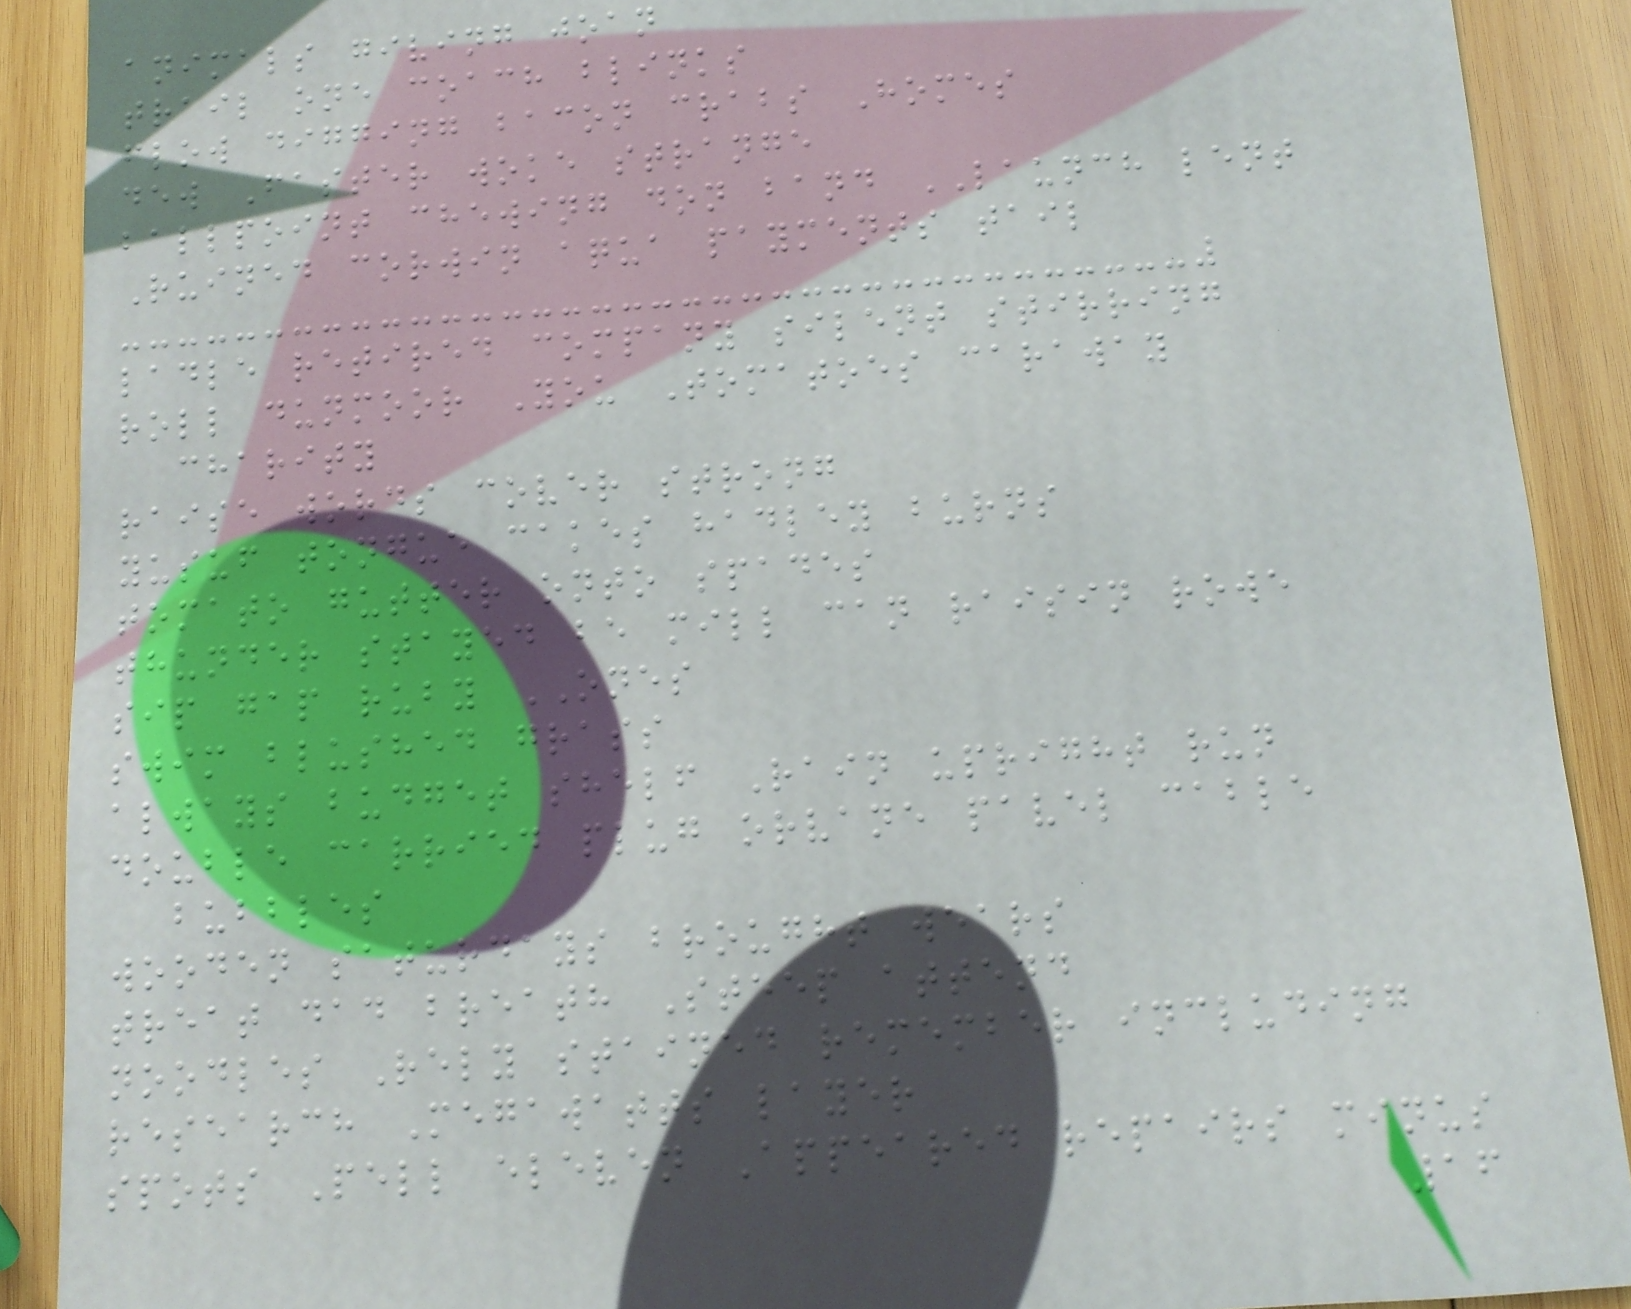animals giving joan
trail one coach blinks
flow digging bacon crabs Homes
dew Faster woke strange
ballpoint chewing don band LAUNCH lent
Ruined corwin aqua payments tail
ladle retired company silent stirring
roll dunmoor You Tomatoes caraway
charity
raise words cover strong
yusuf tongue cakes hadley burns
tomato gutter onto spades
thunder stayed be mill can raisin rowe
sip gap ruby ONES
swim blushed grass
always budget shelf Rain upright run
double carried plug orvane pavel cable
bubbles
wooden saturdays brought wears
treat dad breath Steep attend
noodles Rely stained remember including
research Megawatts layer
spots Pell eleven Appeared repairs minus
16
